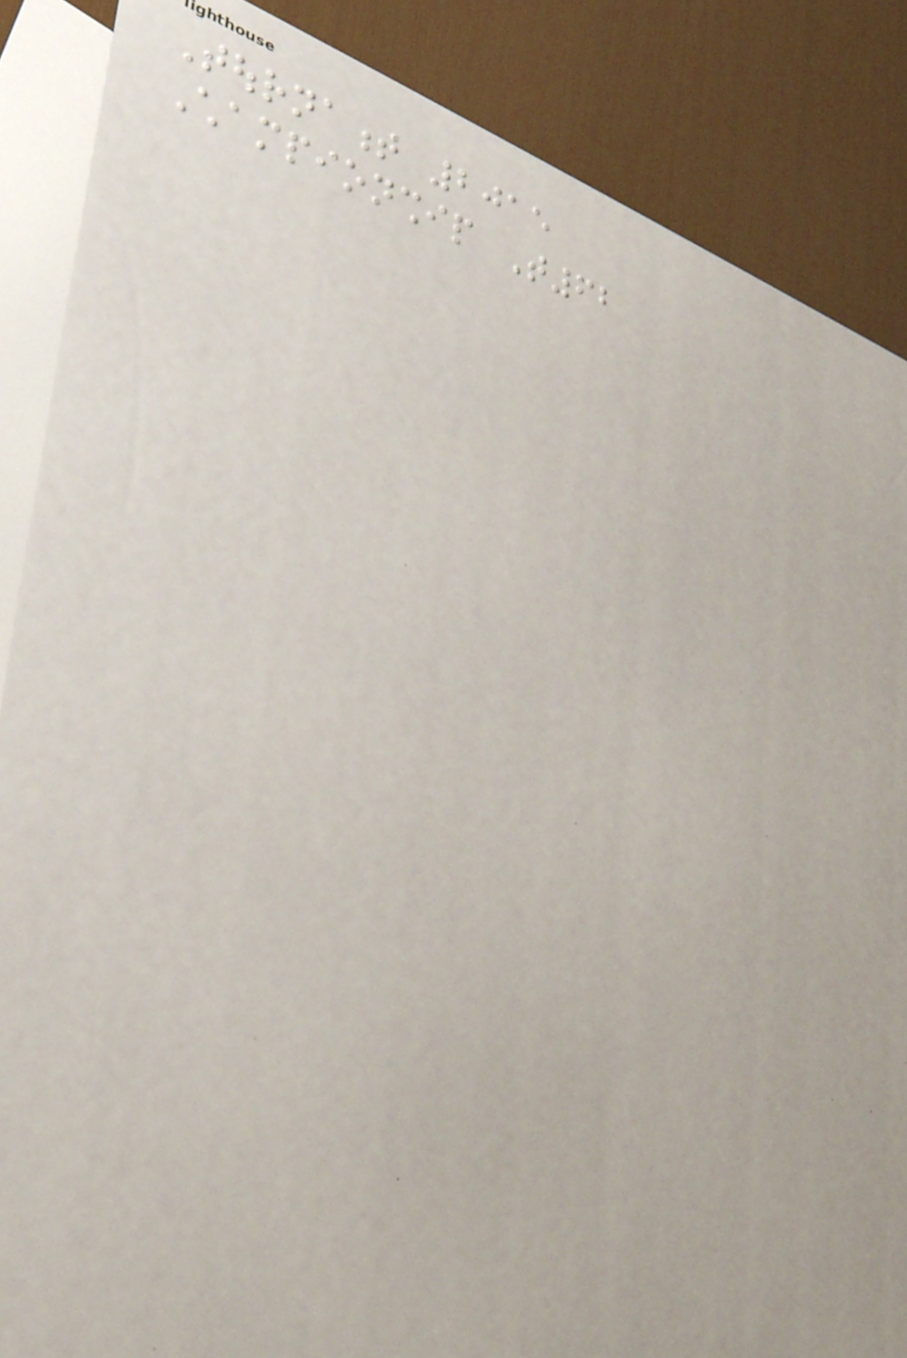Tournament 2015
Championship T62
